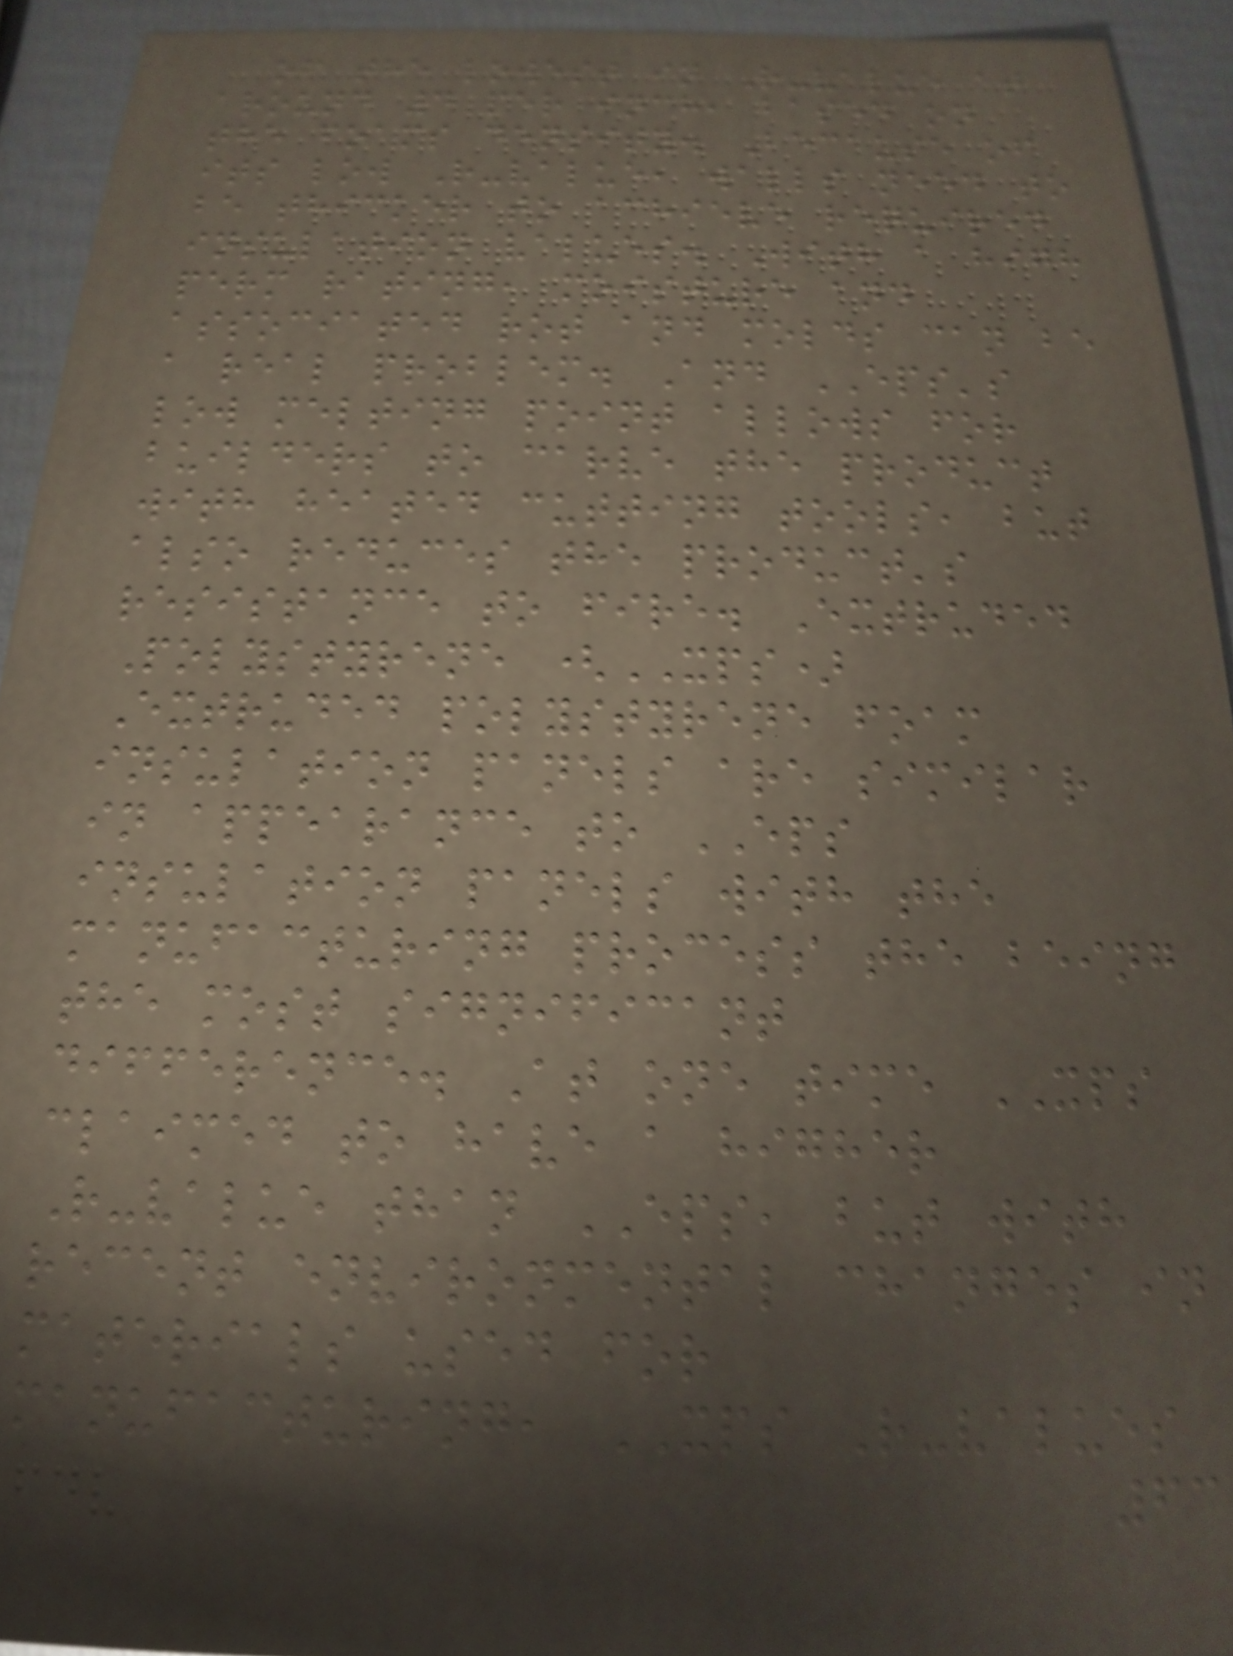of the lowest in R-value at
around 4 per inch, based on
the foams density. Because of
its low R-value, walls need to
be thicker to achieve required
insulation values. With a high
perm rating, moisture and
associated rot and molds can be
a real problem. And EPS's
low melting point allows for
builders to carve the product
with heated cutting tools, but
also reduces the product's
resistance to fire. Extruded
Polystyrene (XPS)
Extruded polystyrene foam
insulation panels are similar
in appearance to EPS
insulation panels with the
manufacturing process the being
the most significant
difference. At one time XPS
claimed to have a higher
R-value than EPS, but with
recent environmental changes in
materials used for
manufacturing, XPS R-values
63
